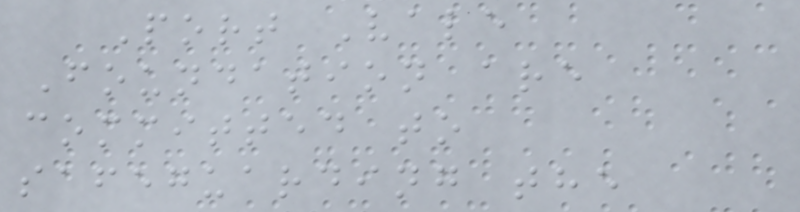Port Vale
Foundation are
committed to
safeguarding the
